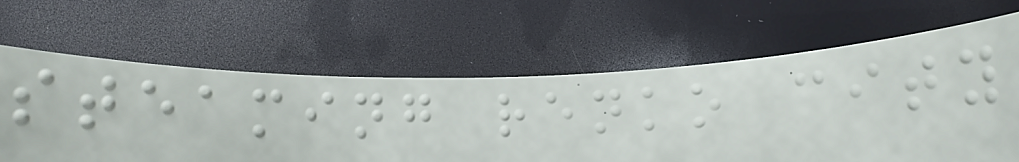steaming renko city
